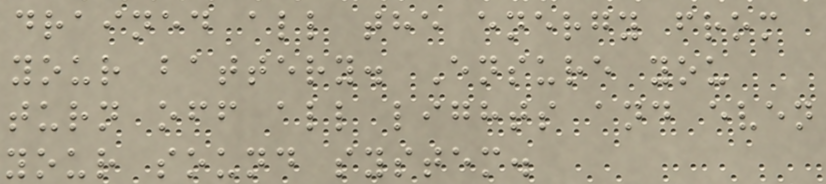drained all the energy from
your battery. Ensure you
turn off all lights and even
your sound system.
